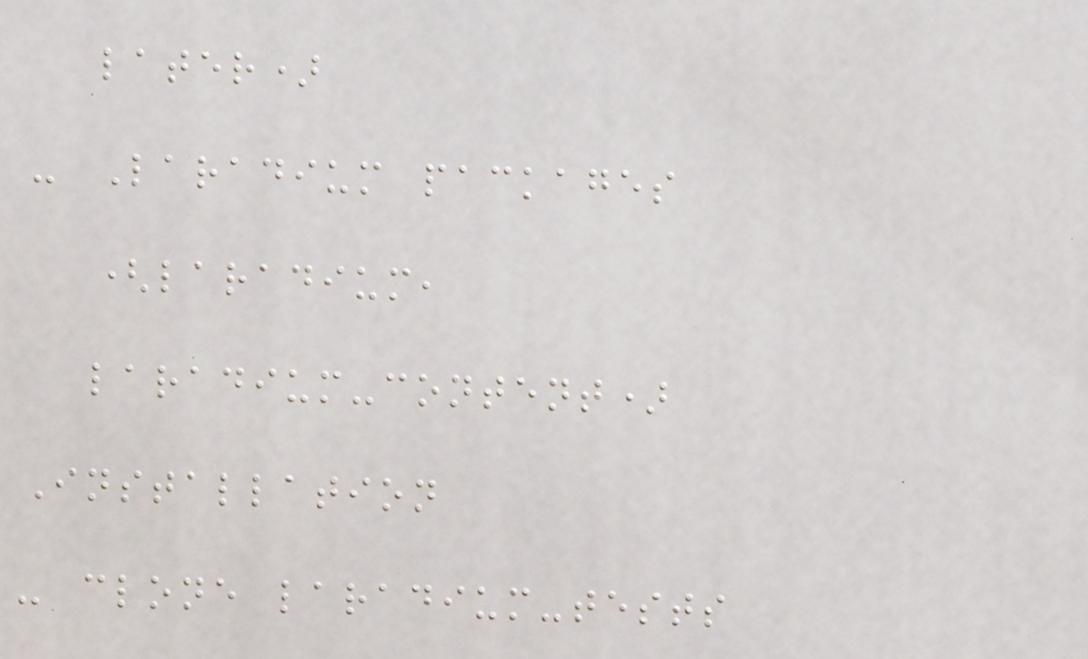later)
- Laradium packages
(laradium,
laradium-content)
Installation
- clone laradium-tests
